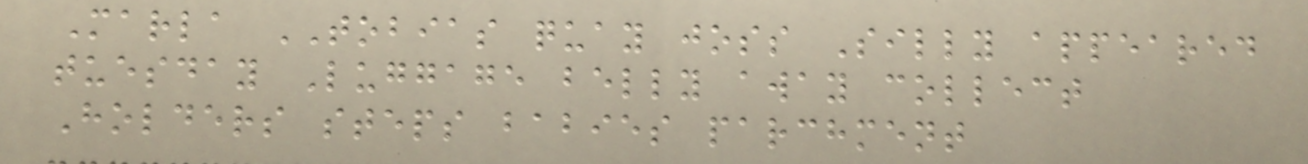Marla TOBIAS quay joss Silly appeared
tuesday Luggage belly away collect
Holders steps babies parchment
